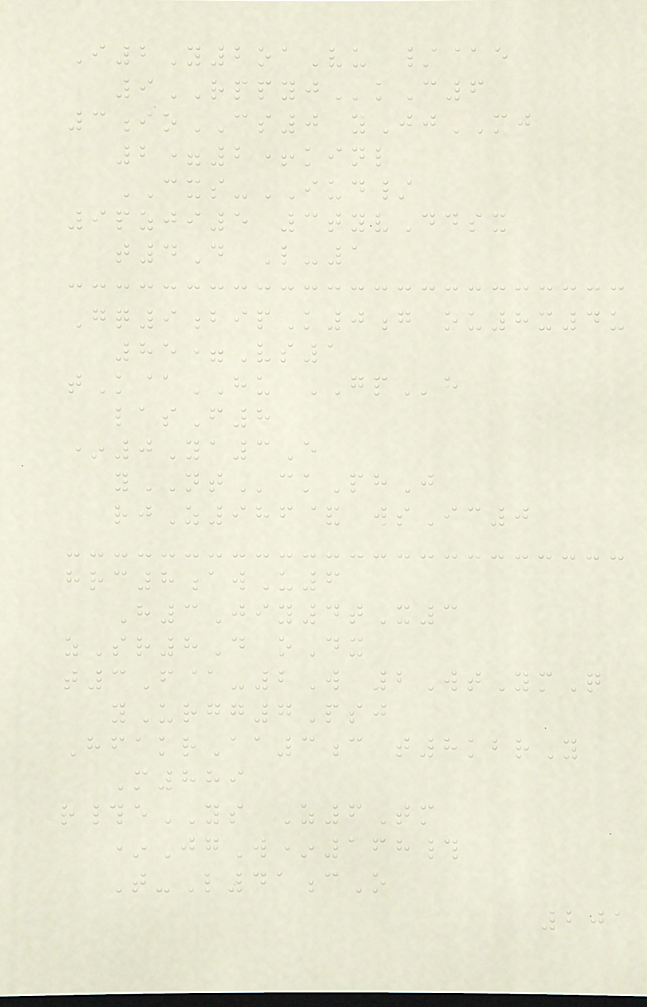I2Y2oaVu /@e
9RPPYJkC6
3ioCS0 yJjMJ
2=2+kinl
CXS-IUD/
9pzji5 3tyvDdsx
t4D L-1
Gq9bipK0g ou8x4u
85=Vs1
tK@HU GPh
lasF8
*0Ya3E
yNTckPhJ
rjZ986& wsIc0
hrc8awU6
H3Jiy4tX3
zSr8D oDx
t3F@-2W 2WtYmQ
yUrgg7Psj
HfakrAa3c t8kbrY
M889
r#eYS Z6Tm
*JgW*168#
T-L41cO
201
